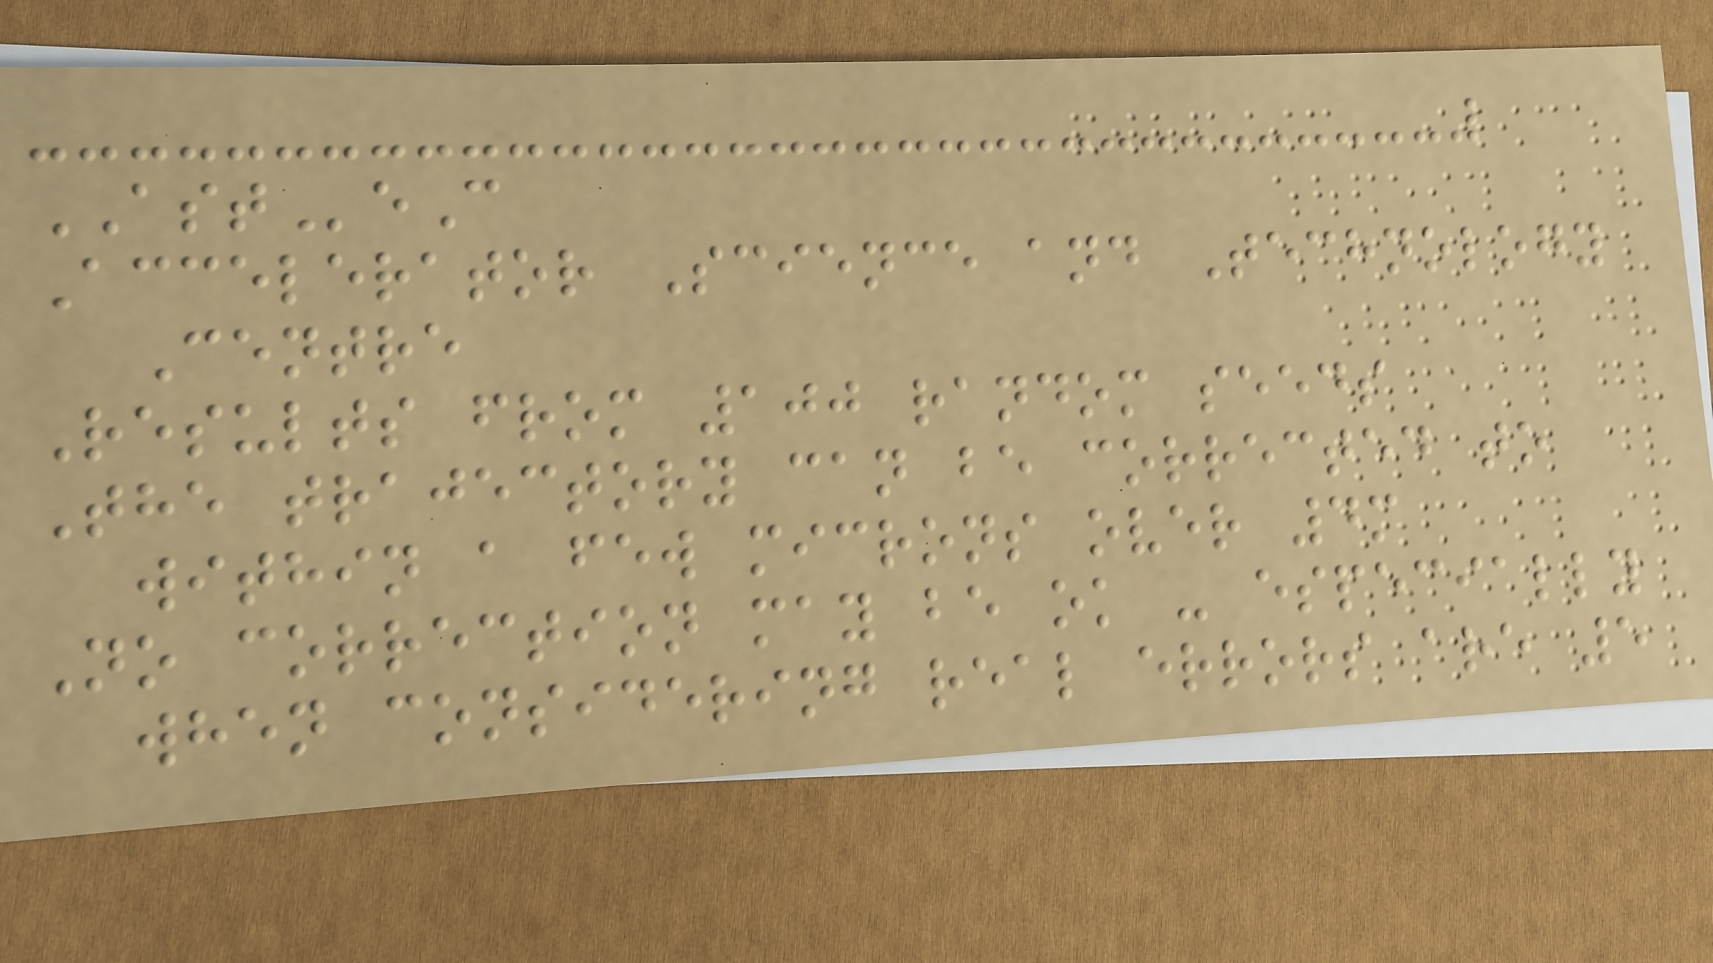ASTeC
Accelerator Science and Technology
Centre
Results from 100 random seeds
The trajectory can be corrected to
within a few microns over 4m
No correction may be ok - especially
when considering real errors are 5
